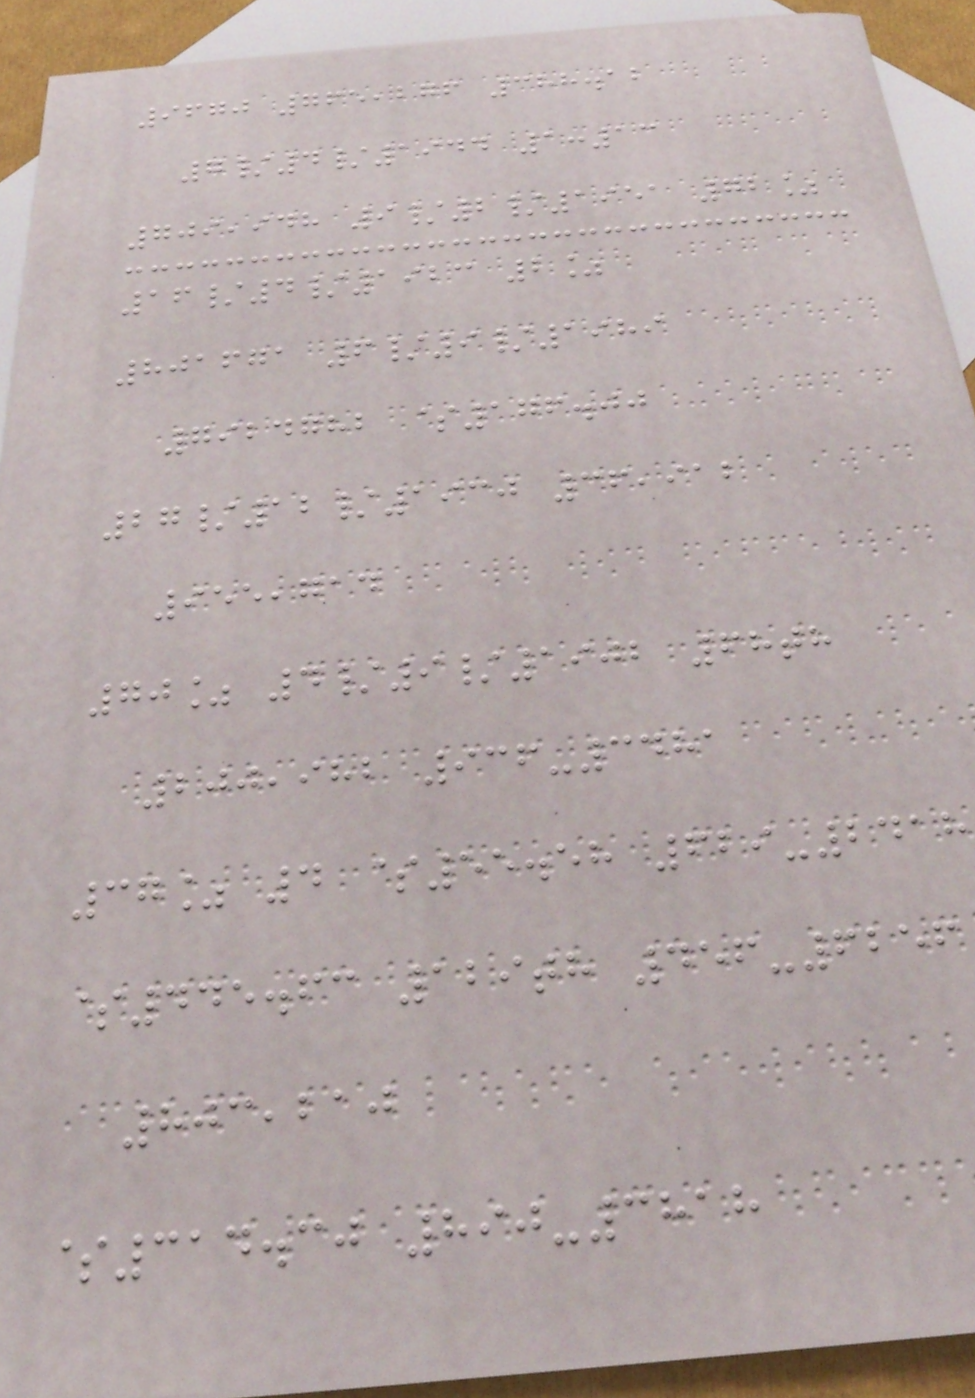9670 765,276 388.12
7/4/1944 1:13
709,948 9/2/1951 72%
16/4/1923 2%
801671 6/9/1989
7924782 $176.00
27/12/1930 36,912
955,714
70% 4/9/1902 68th
200,982 936-3481
37% 4 $55.58 629-2418
$445.63 129th 456-6256
803,210
$314.30 890-3818
